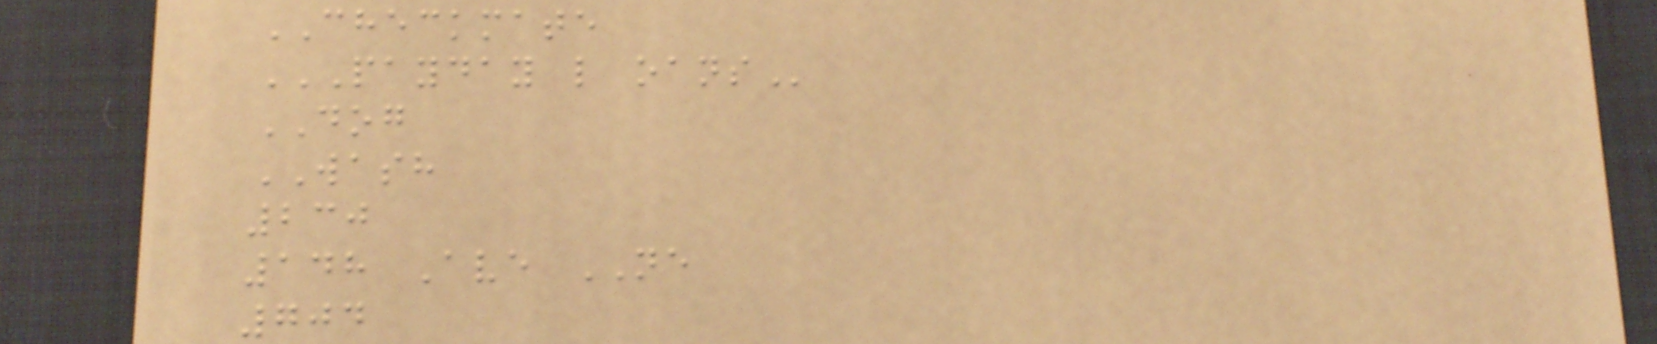CHECKMATE
PAYDAY L OANS
DOG
WASH
230
148 Ave NE
704
